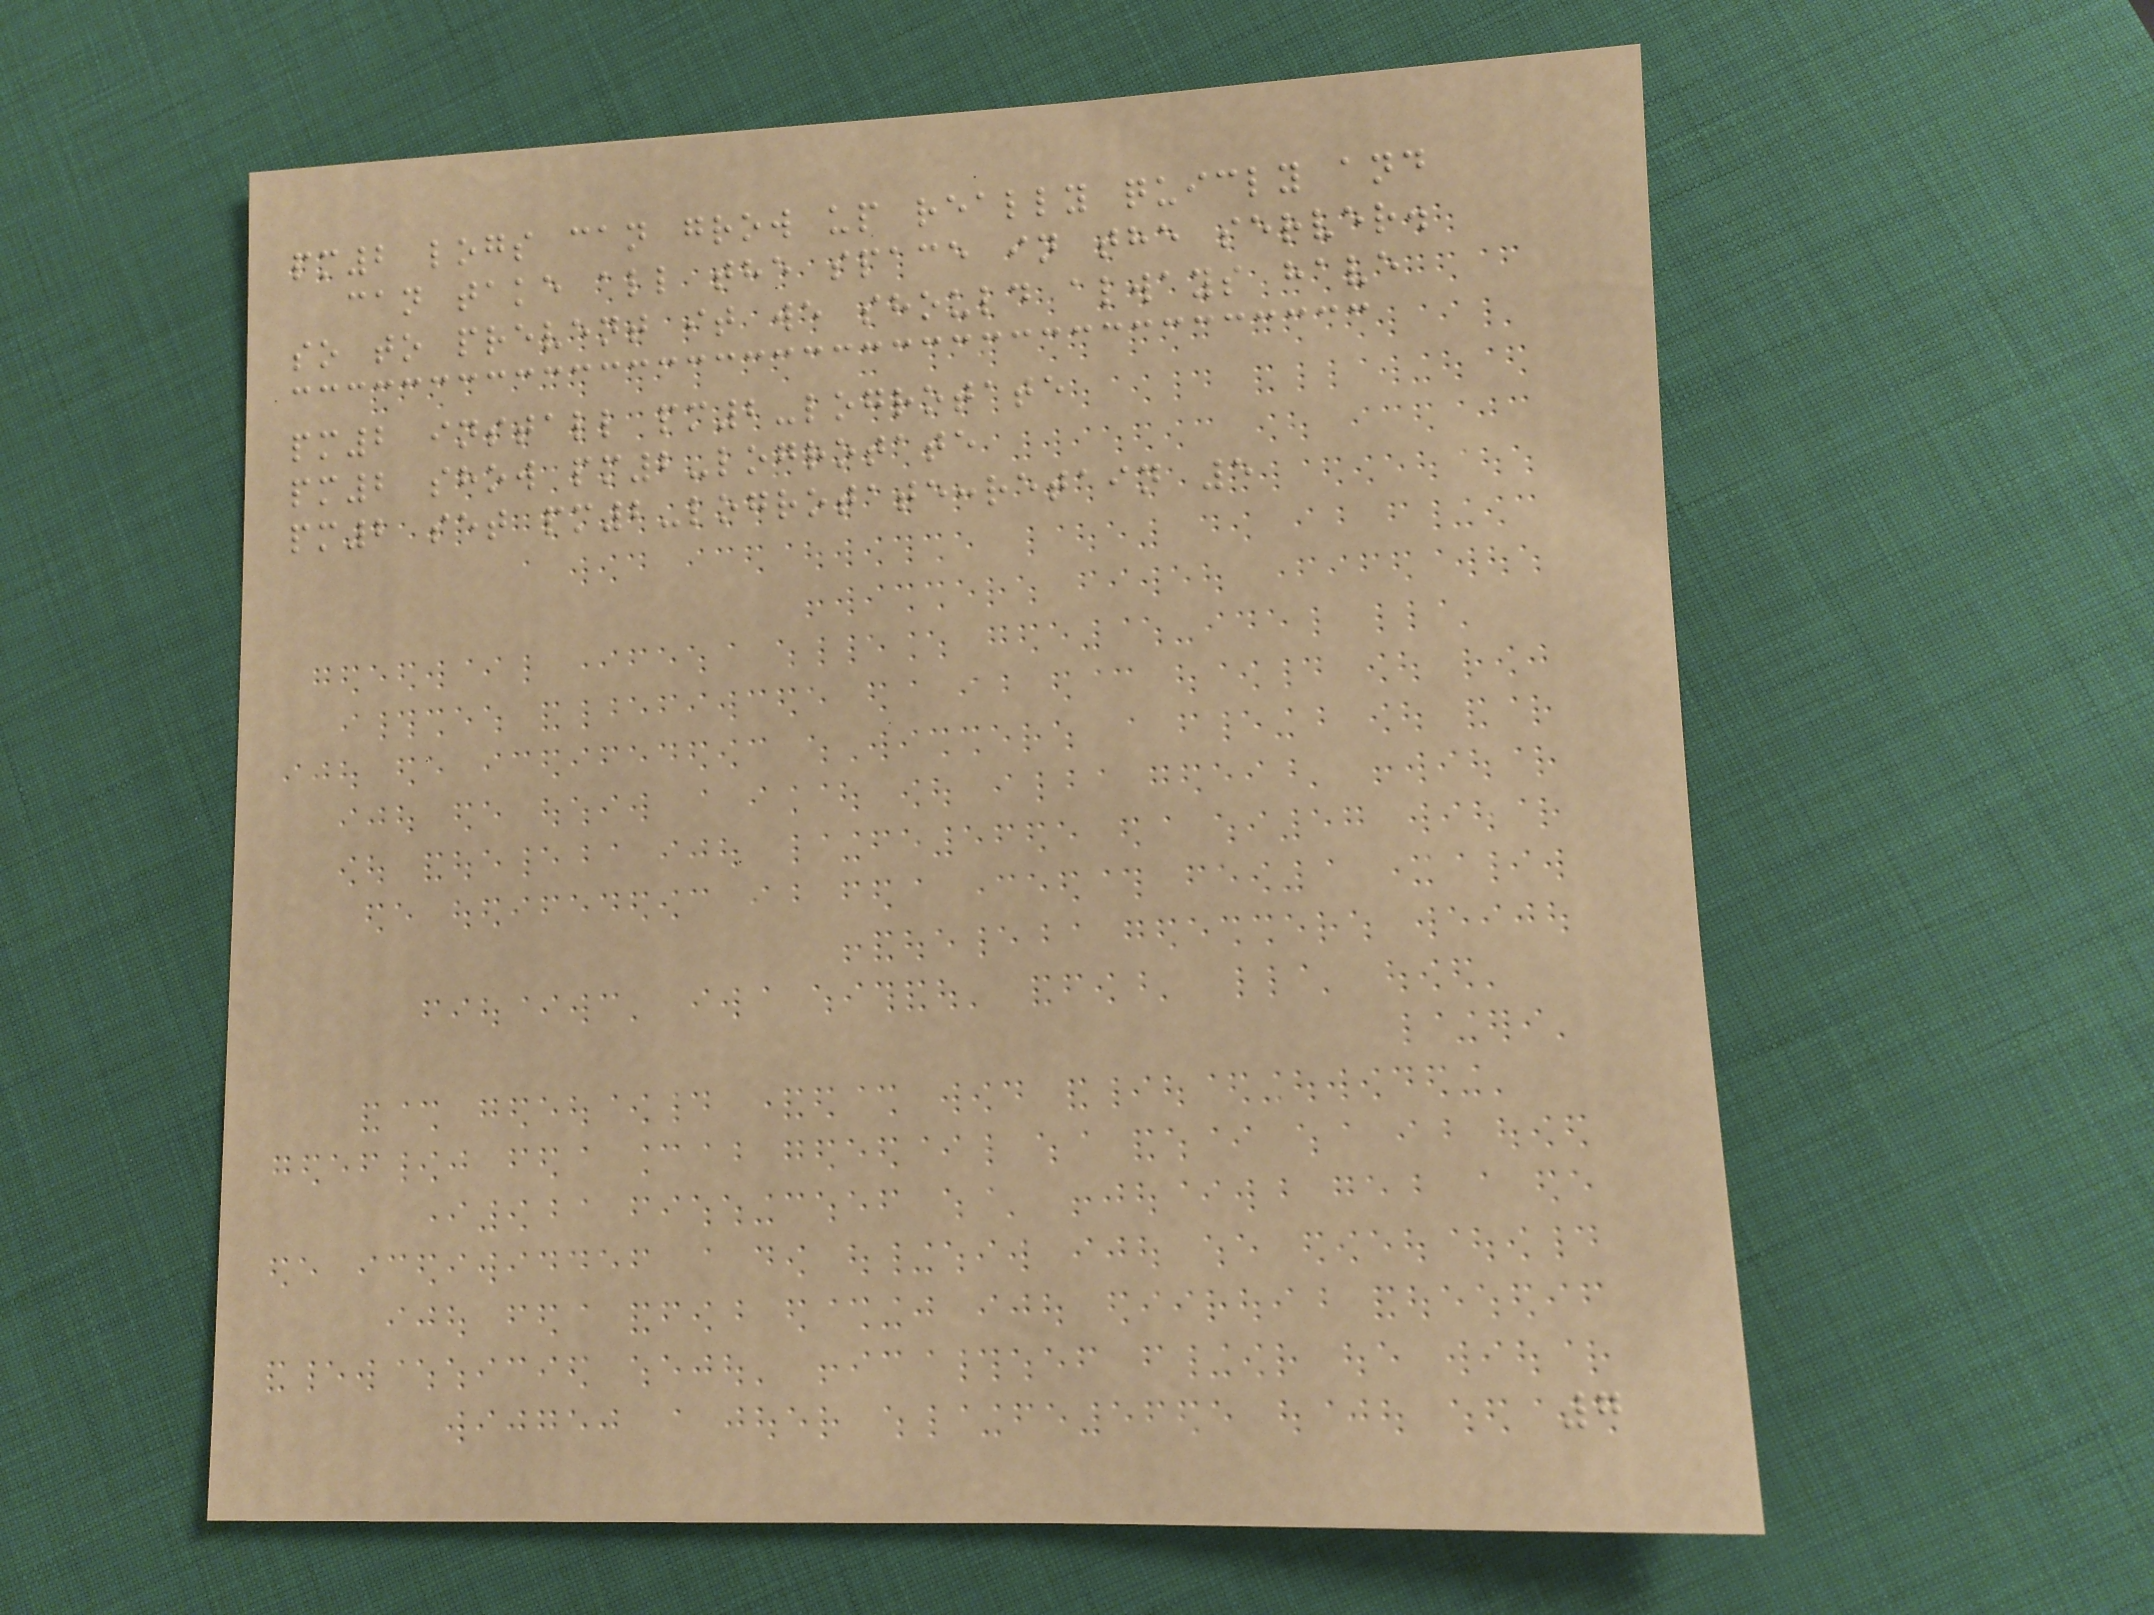pm2 logs can grow up really quicly and
can take all the space in the server.
so to prevent it we should always have
pm2 install pm2-logrotate
pm2 show pm2-logrotate
pm2 set pm2-logrotate:retain 5
7
